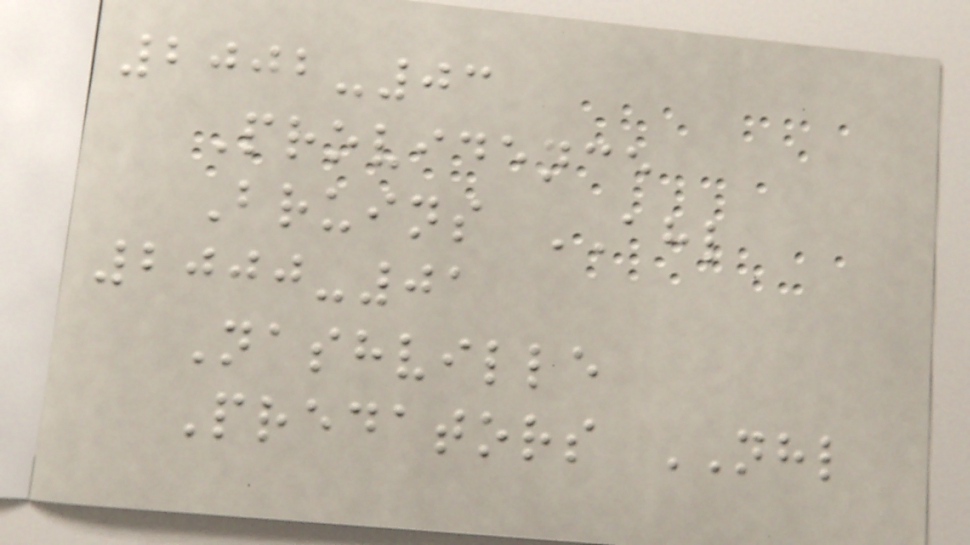2002-03
Providence
Bruins AHL
2000-01
Nashville
Predators NHL
